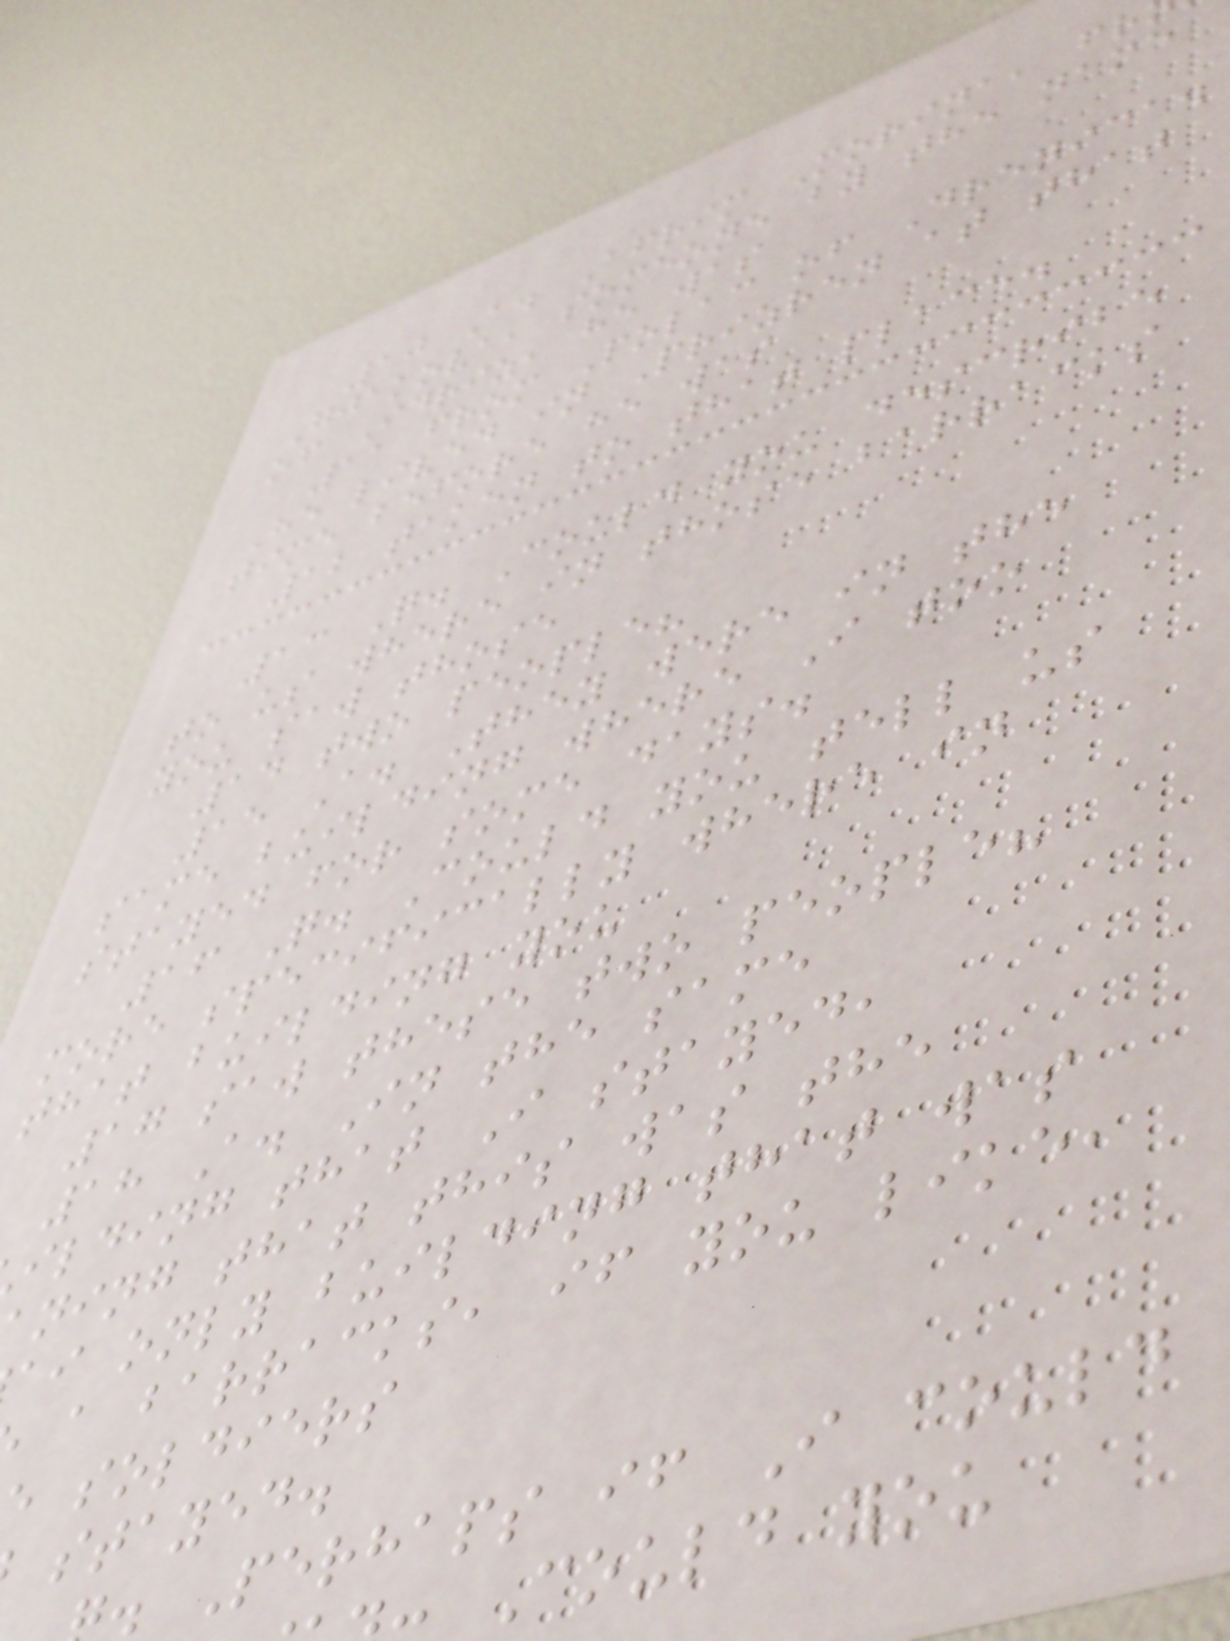10 A. Afrim Morina, fr
Gjakova, someone by the name
of Idriz, he was
11 from Polac of Drenica.
He lived in Prizren at that
time before he was
12 taken to that place.
13 Q. Could you describe
to us where in those barracks
you saw those
14 two people?
15 A. They were in the
same building where I too
stayed for some days.
16 Q. Could you tell us
more specifically where in
that building you
17 saw these two people?
18 A. In the same
ilding that I stayed,
ning that this was the
ai only building that was
a barracks, if you like,
soldiers
stayed.
. Perhaps if I could
Could you
